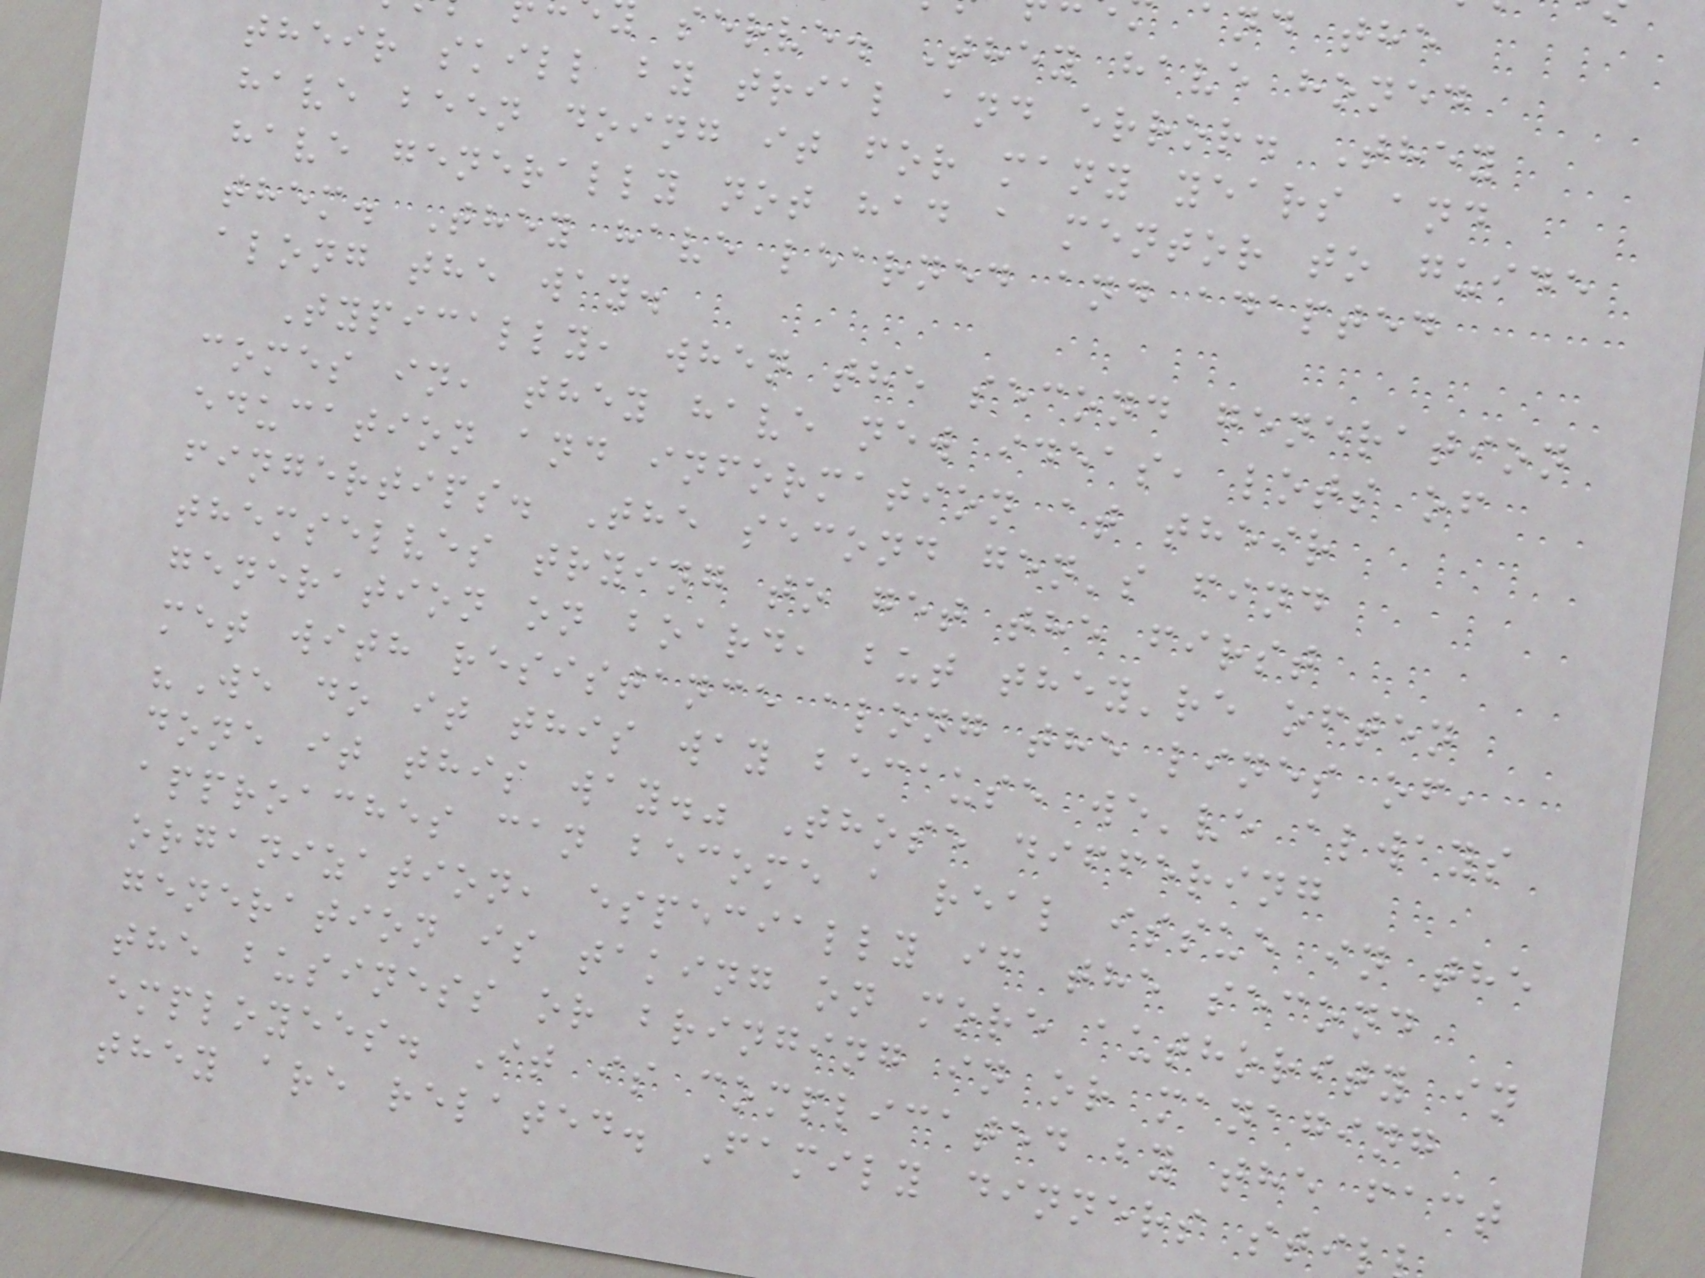serve. They have honed
their skill by trial and error. They
have been doing it for many years and
have generally not had a mentor to guide
them. They have learned and adapted
along the way.
Typically, when the second generation
comes in, they have new ideas, lots of
education and information at their
fingertips. The second gen's find
themselves trying to get the first
generation on board, but they're often
met with resistance along the lines of,
"We do it this way because we've always
done it this way." Those differing
approaches can become a real issue in the
organization, especially if the second
generation is taking on more authority in
the business or bringing in or managing
employees. It is complicated by the fact
they are related. Family dinners sti
